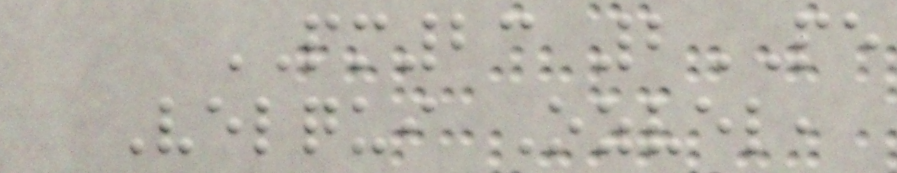PM23 2PE
Velqui Ozvel,
